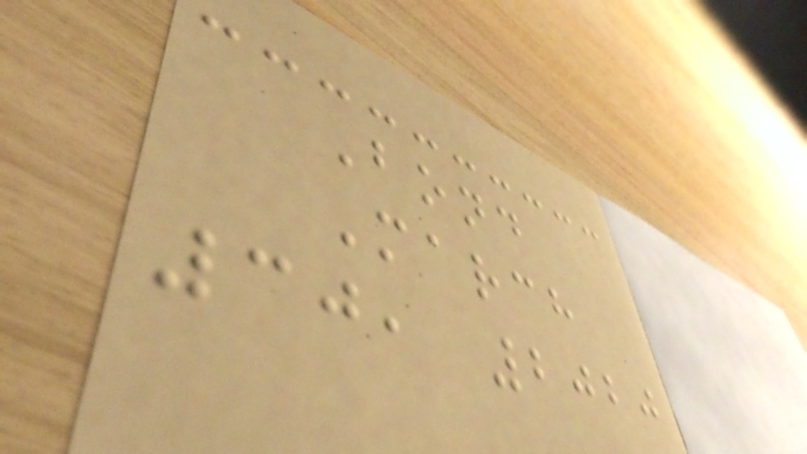Bond
March
30, 2020
